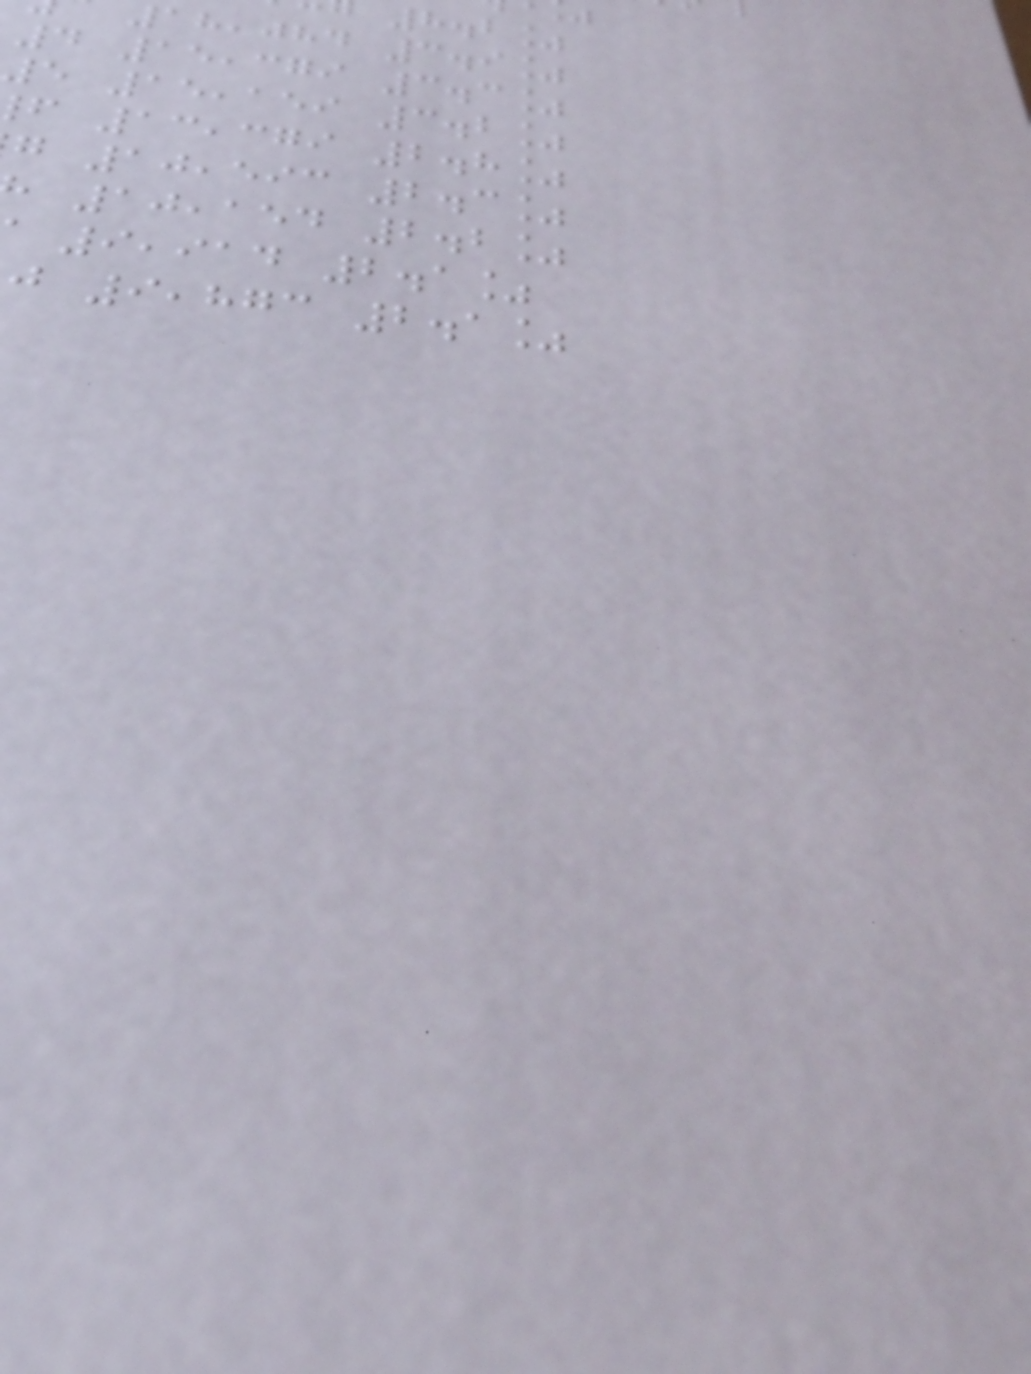8.2%
18,084 3.9%
4 15,379 3.3%
5 15,159 3.2%
f 13,379 2.8%
g 10,593 2.3%
10,154 2.2%
9,914 2.1%
j 9,873 2.1%
